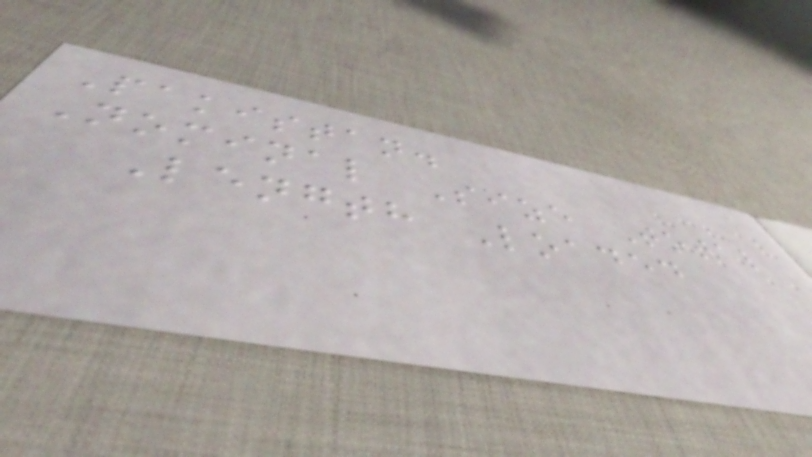Pakistan.
Nominal Size Total
Length Loaded
